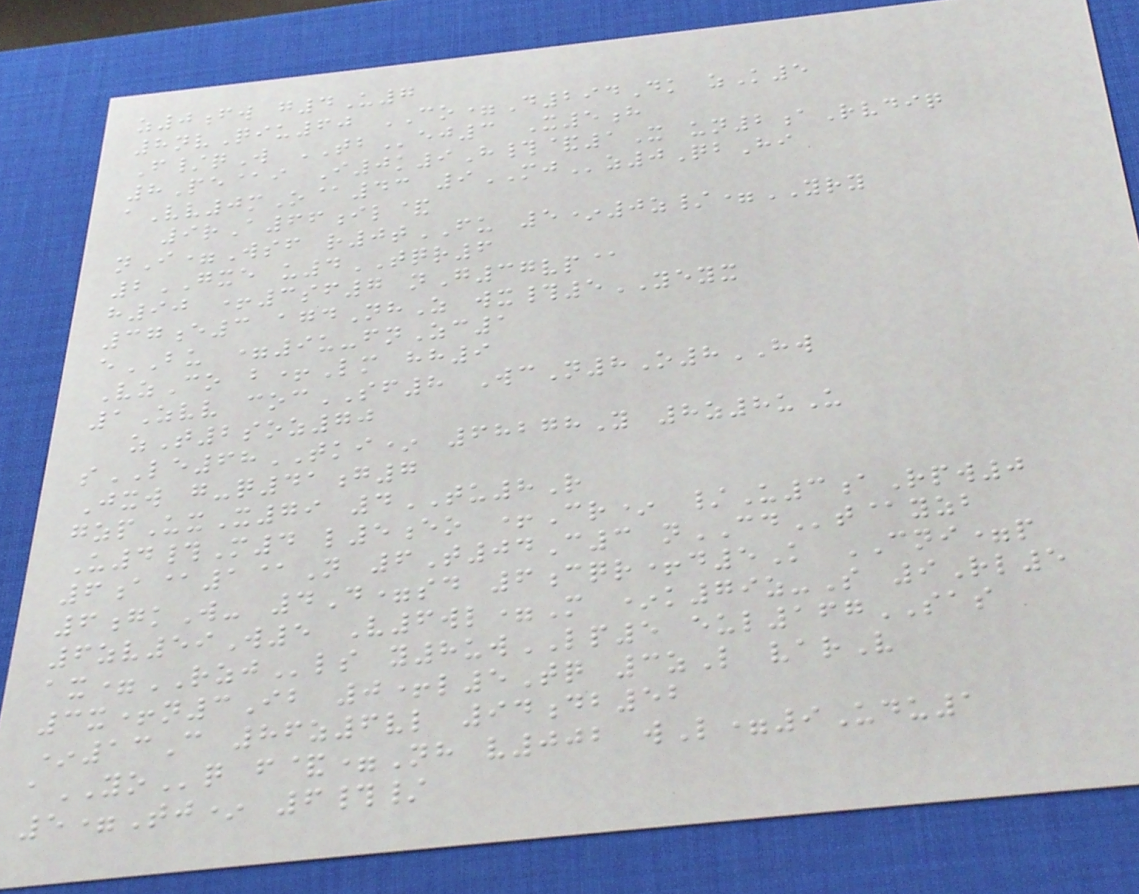z0fw g4U7
8nvQiu60 CO=D294Dk zK5
F/qW TBej3 X5h
8Pe@i I0k9H#&1X un2aRvdiq
aVv0mO@43 9MJz0QbHi
9rA66il&
nI=Wsf r0tFU 5*0z/=YRY
2GXE u4TQR6
h90 +3sf7 nG37vp@
37e3 agdNhZ wx#5YEYX
eBU =9u-fnZc1
VzCo b+Lm hh9
1Zvv cocSF8 WcN8O8HW
zT2soz70
sLE68TKI* 68278Y 8z8uU
Jxw g-q41g7
gzpUxX79 4TU8R
U4#M4 l5eo +Cr* /U3aRpw0
6a@1@N 6T04C3 nCDt@yzb
6gkW- 4D=sd 6cqr+d5K CNI=p
6zv59W5 V6wl=M *k79z-S 9Rl5
ax=RZJls y8uwLP5 eul167SAS
3x+n3Ib 0+l5Tq 3zL varV
*13C 86z6vl 94db52
aYOq f&=Nh v002 wL=9Udu1
5=Tj* 6#/
